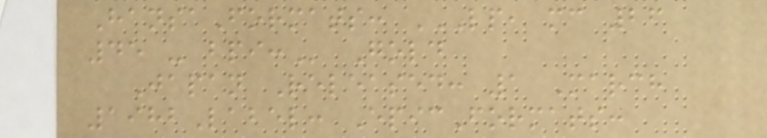HansaFormats: LP, MC 26
45 - BPI: Gold
Japan Released: 1 March
1982Label: EpicFormats:
